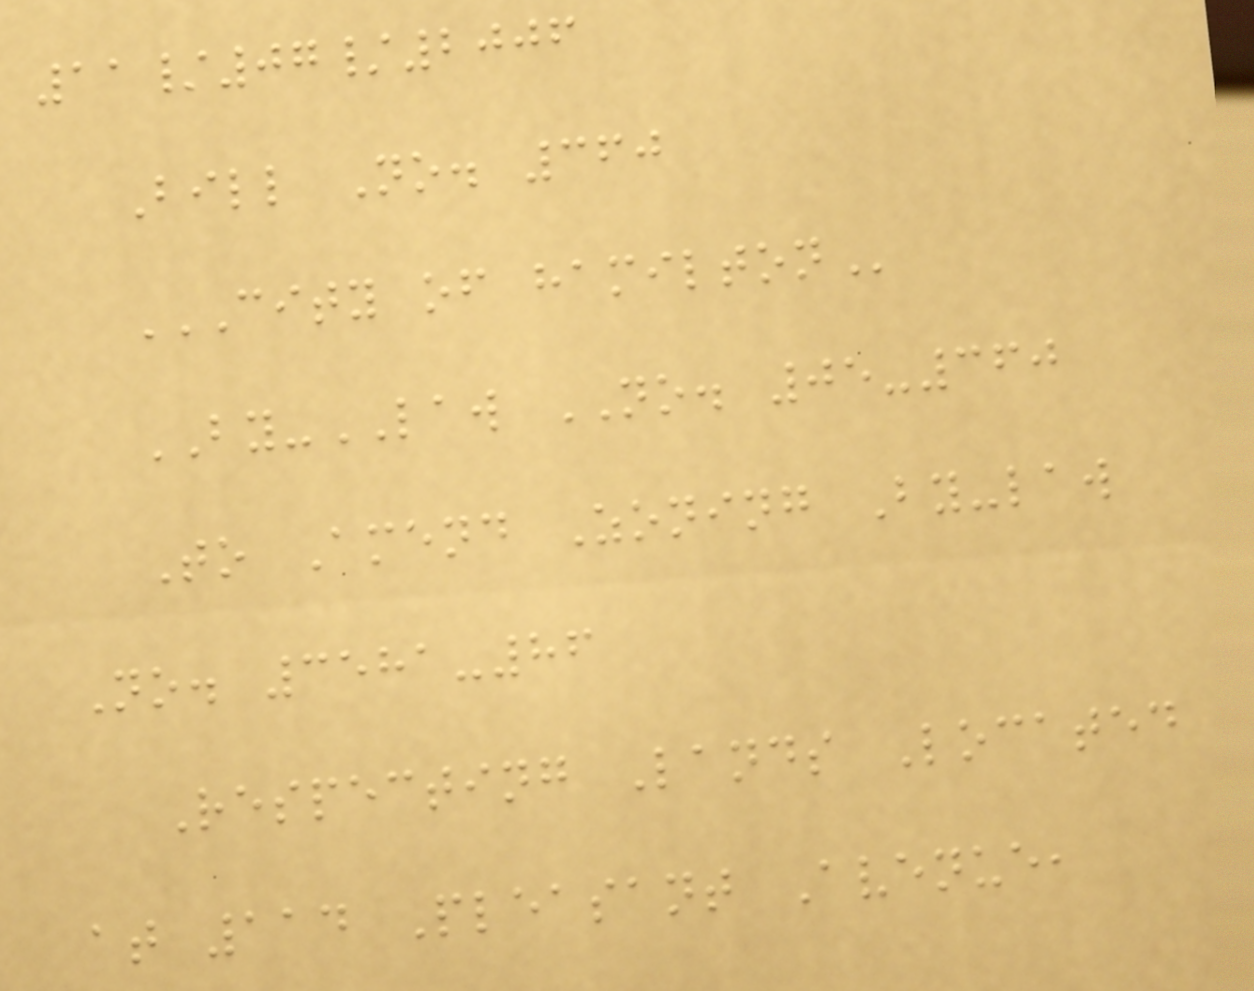11/07/2006
Bill No. 360
CITY OF HAMILTON
BY-LAW NO. 05-360
To Amend Zoning By-law
No. 3581-86
Respecting Lands Located
at 114 Pleasant Avenue,
